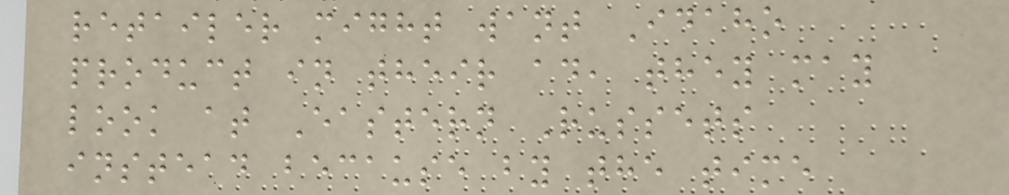retailer might want Idaho
product in their ad, they may
look at Eastern Russets
instead because by the time
